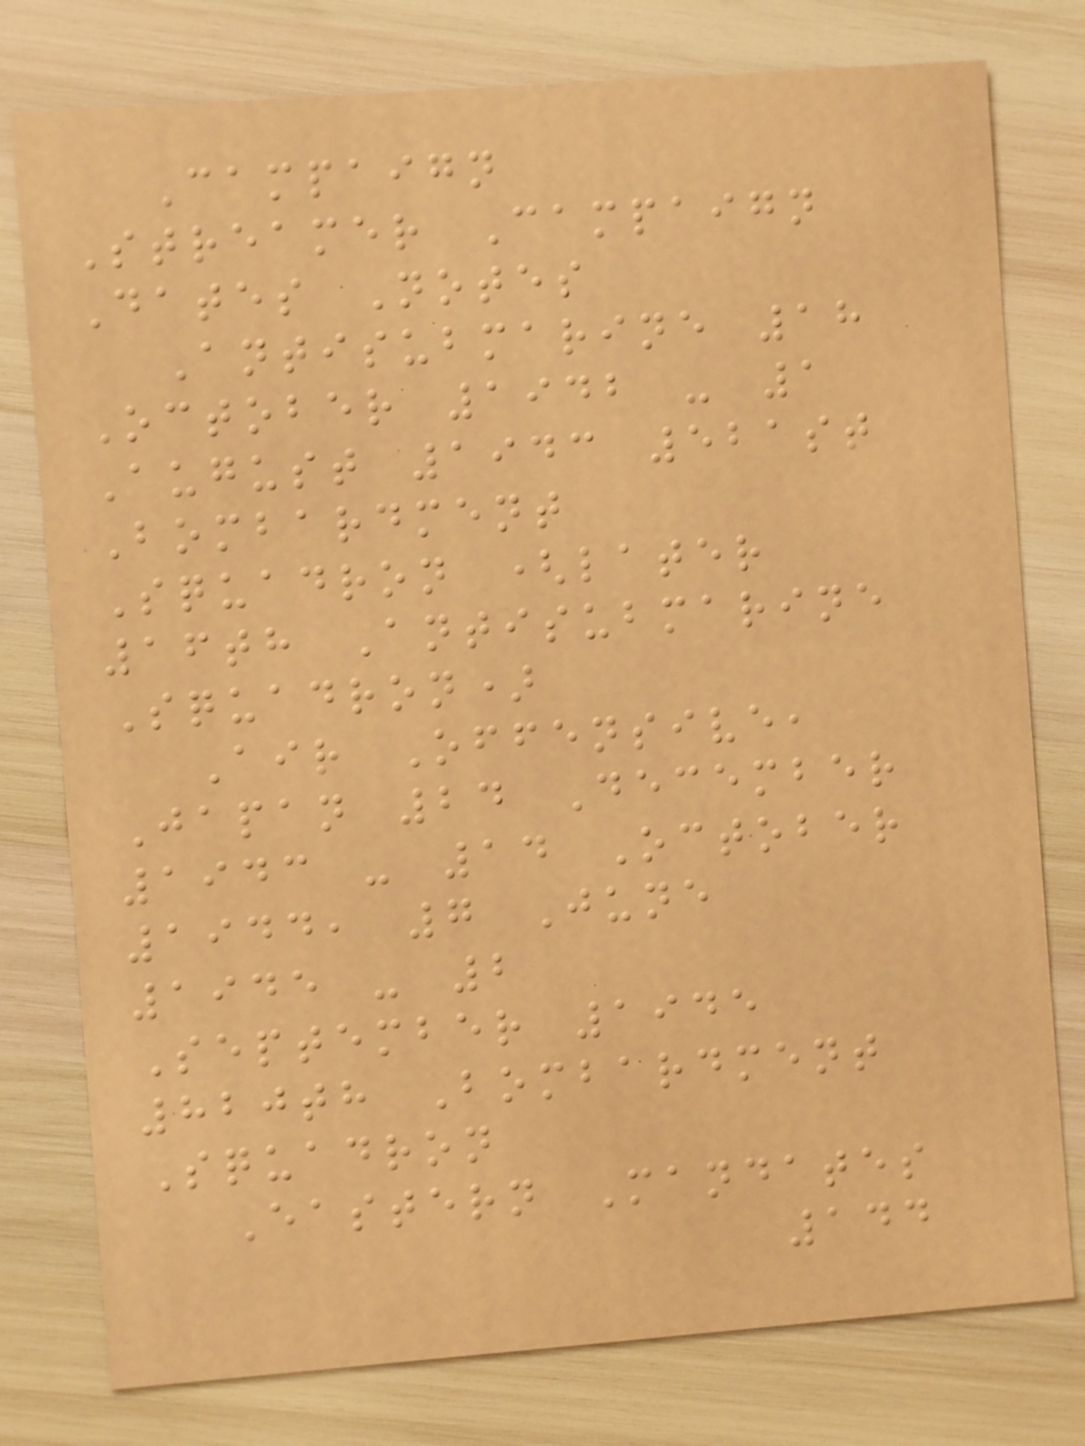Campaign
Streamer Campaign
Dates Notes
Antisubmarine 18
October 1942 - 1
August 1943 521st
Bombardment
Squadron (later
16th Antisubmarine
Squadron)
Air Offensive,
Japan 24 December
1943 - 14 October
1944, 7 June
1945 - 2
September 1945
820th Bombardment
Squadron
Eastern Mandates
144
